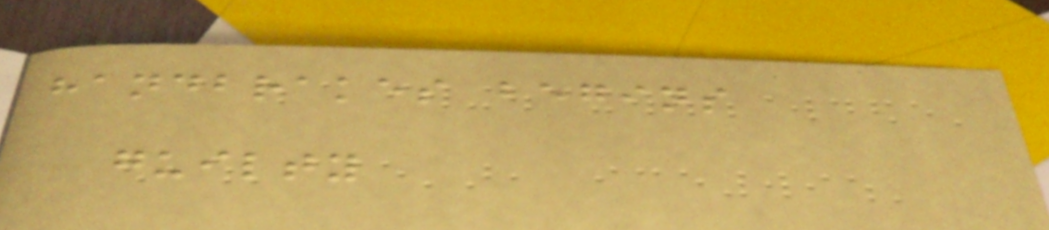handbrakes begins
guilty
